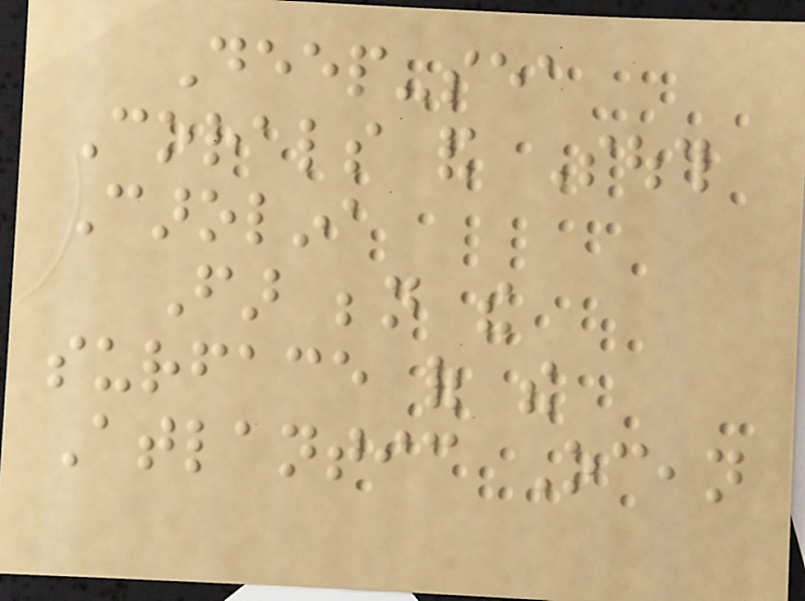Deep-sea
Corals and South
Carolina
Far beneath the
surface of the
Atlantic Ocean
